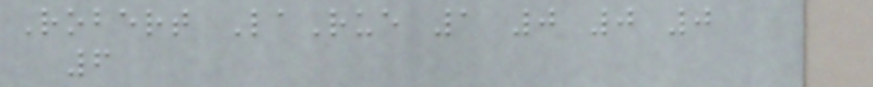Robert LaRue 1 0 0 0
6
